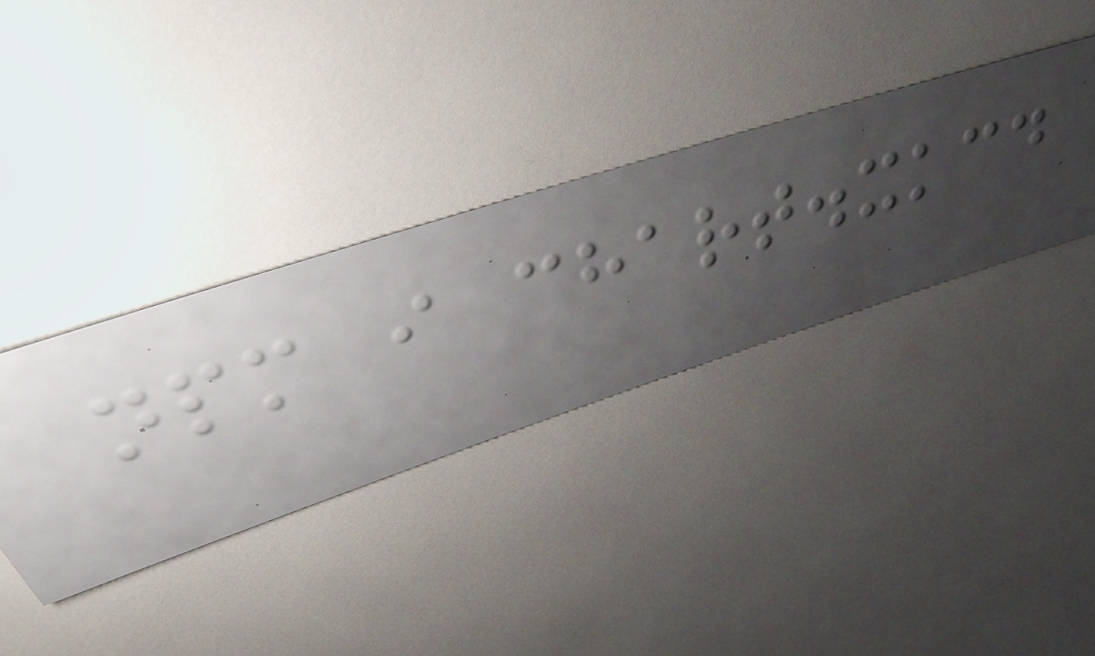npm i chart.xkcd
